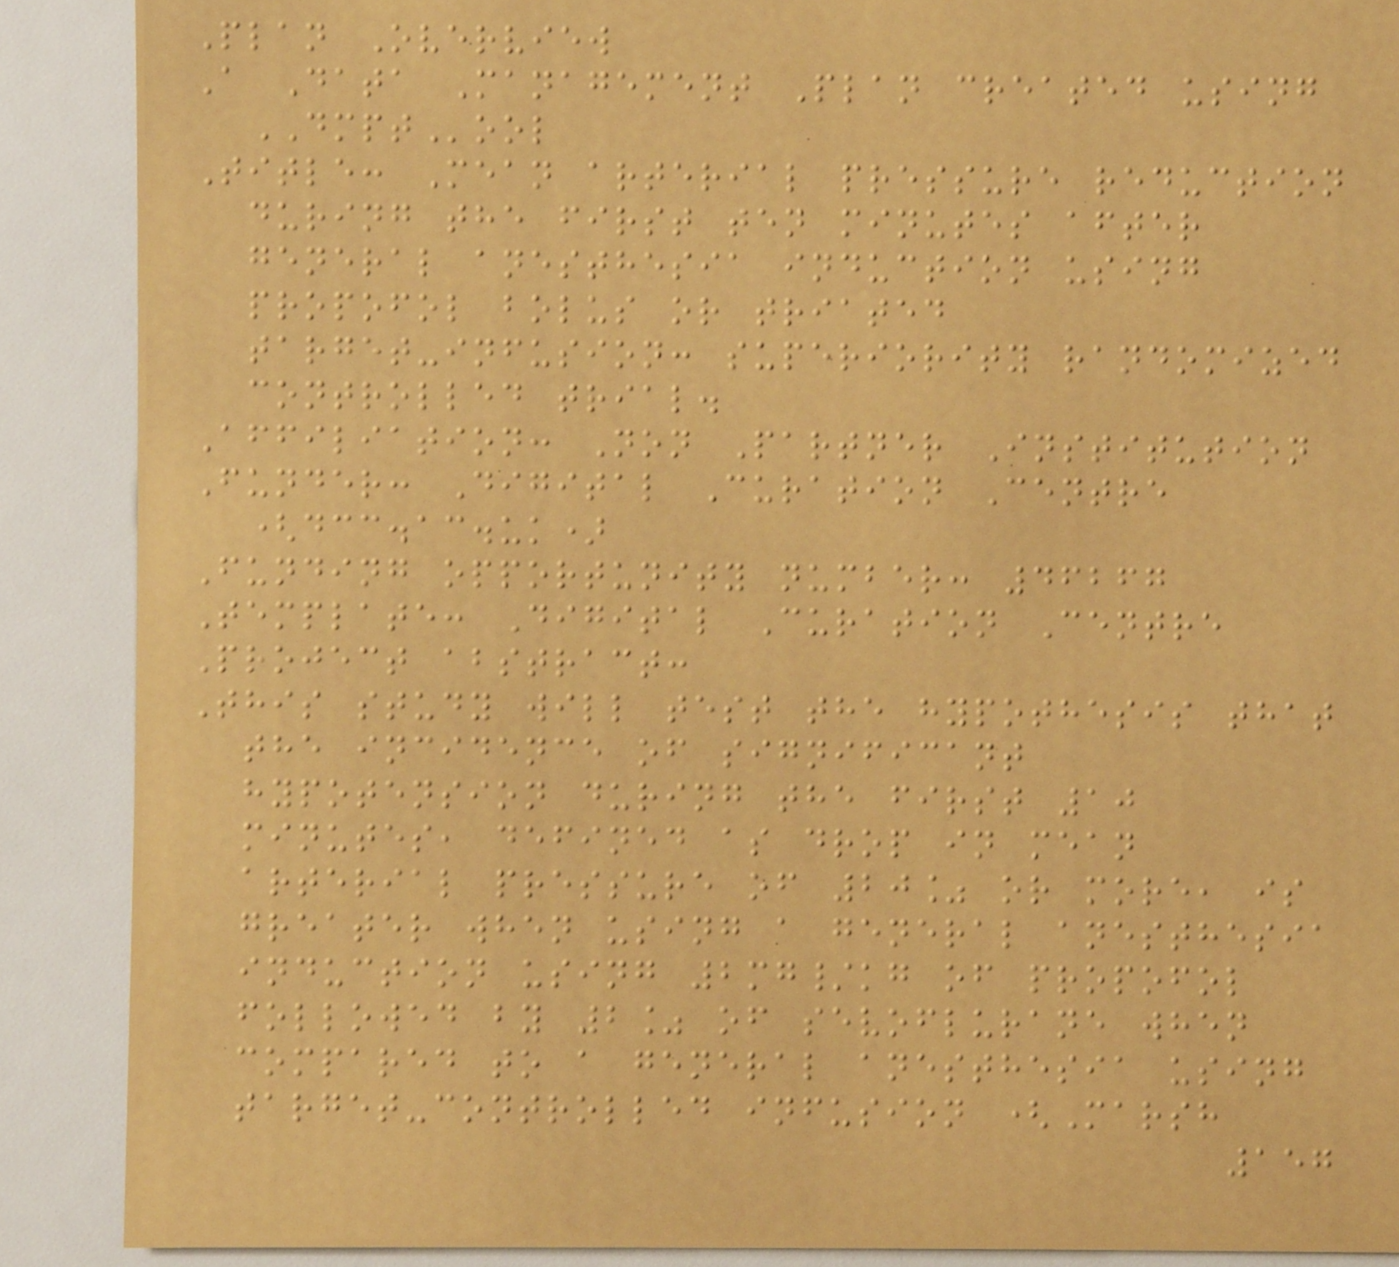Plan Overview
A Data Management Plan created using
DMPTool
Title: Mean arterial pressure reduction
during the first ten minutes after
general anesthesia induction using
propofol bolus or triated
target-infusion: superiority randomized
controlled trial.
Affiliation: Non Partner Institution
Funder: Digital Curation Centre
(dcc.ac.uk)
Funding opportunity number: 46267
Template: Digital Curation Centre
Project abstract:
This study will test the hypothesis that
the incidence of significant
hypotension during the first 10
minutes, defined as drop in mean
arterial pressure of 20% or more, is
greater when using a general anesthesia
induction using 2mg/kg of propofol
followed by 2% of sevoflurane when
compared to a general anesthesia using
target-controlled infusion (Marsh
157
